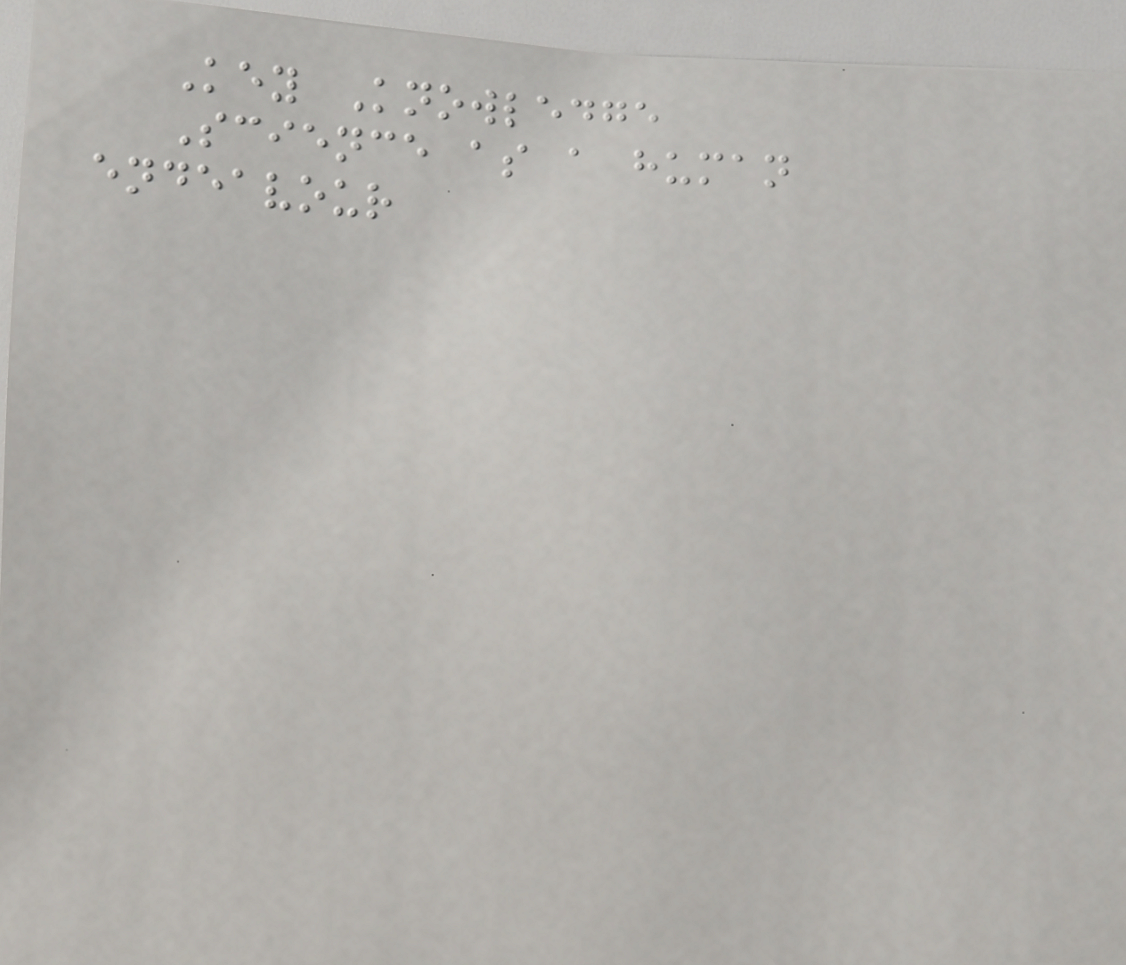Key Knowledge
Science as a human
endeavour
